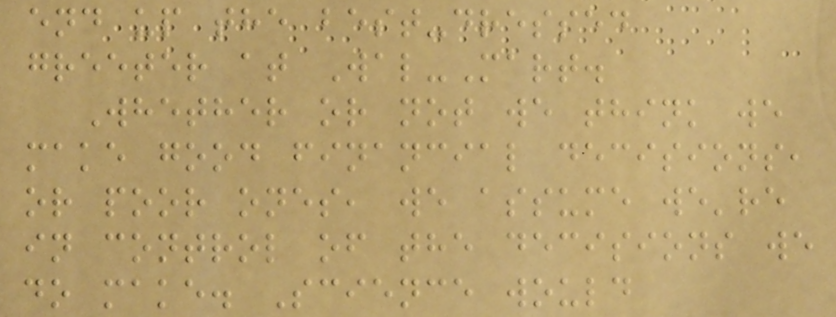end up the best-dressed
greeter at Wal-Mart.
Whether or not we think we
make good financial decisions,
or poor ones, we assume we're
in control of the decisions we
do make. Science would
